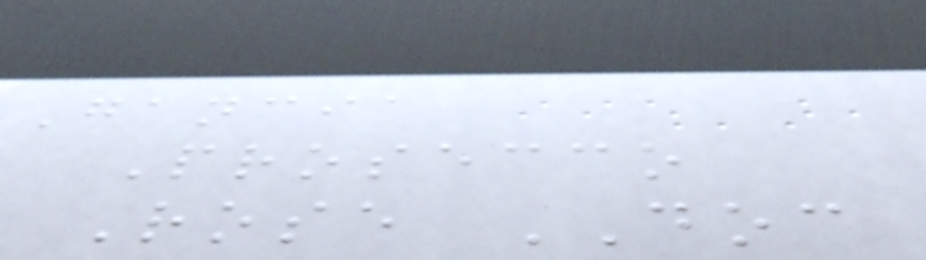Gancia
Prosecco
Rose DOC
